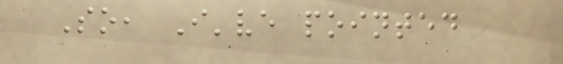So, I've pointed
